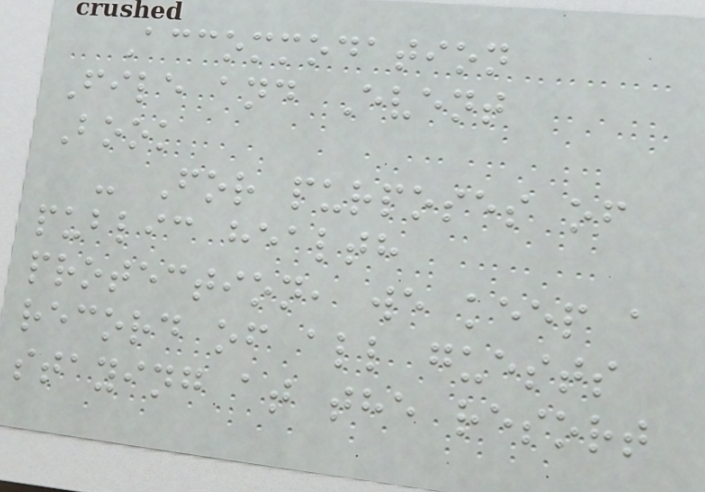Accommodation
File and Event
Book
- For purposes of
public health
protection, we keep a
record of all guests
staying at the resort
